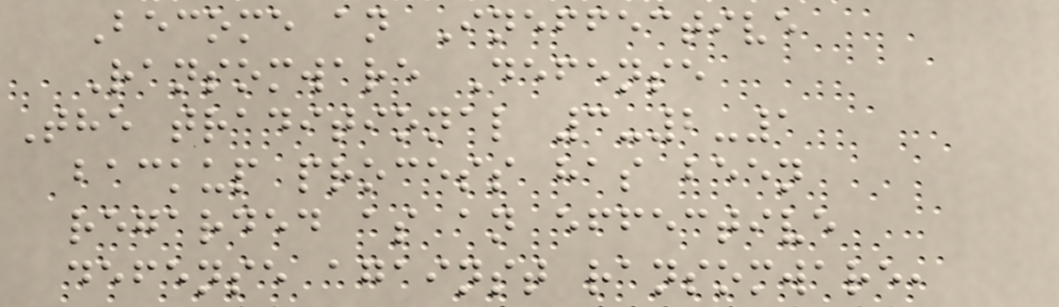Become an Ineffective
Ransomware Defense
The traditional 3-2-1
backup process has been
regarded as an effective
defense against ransomware,
